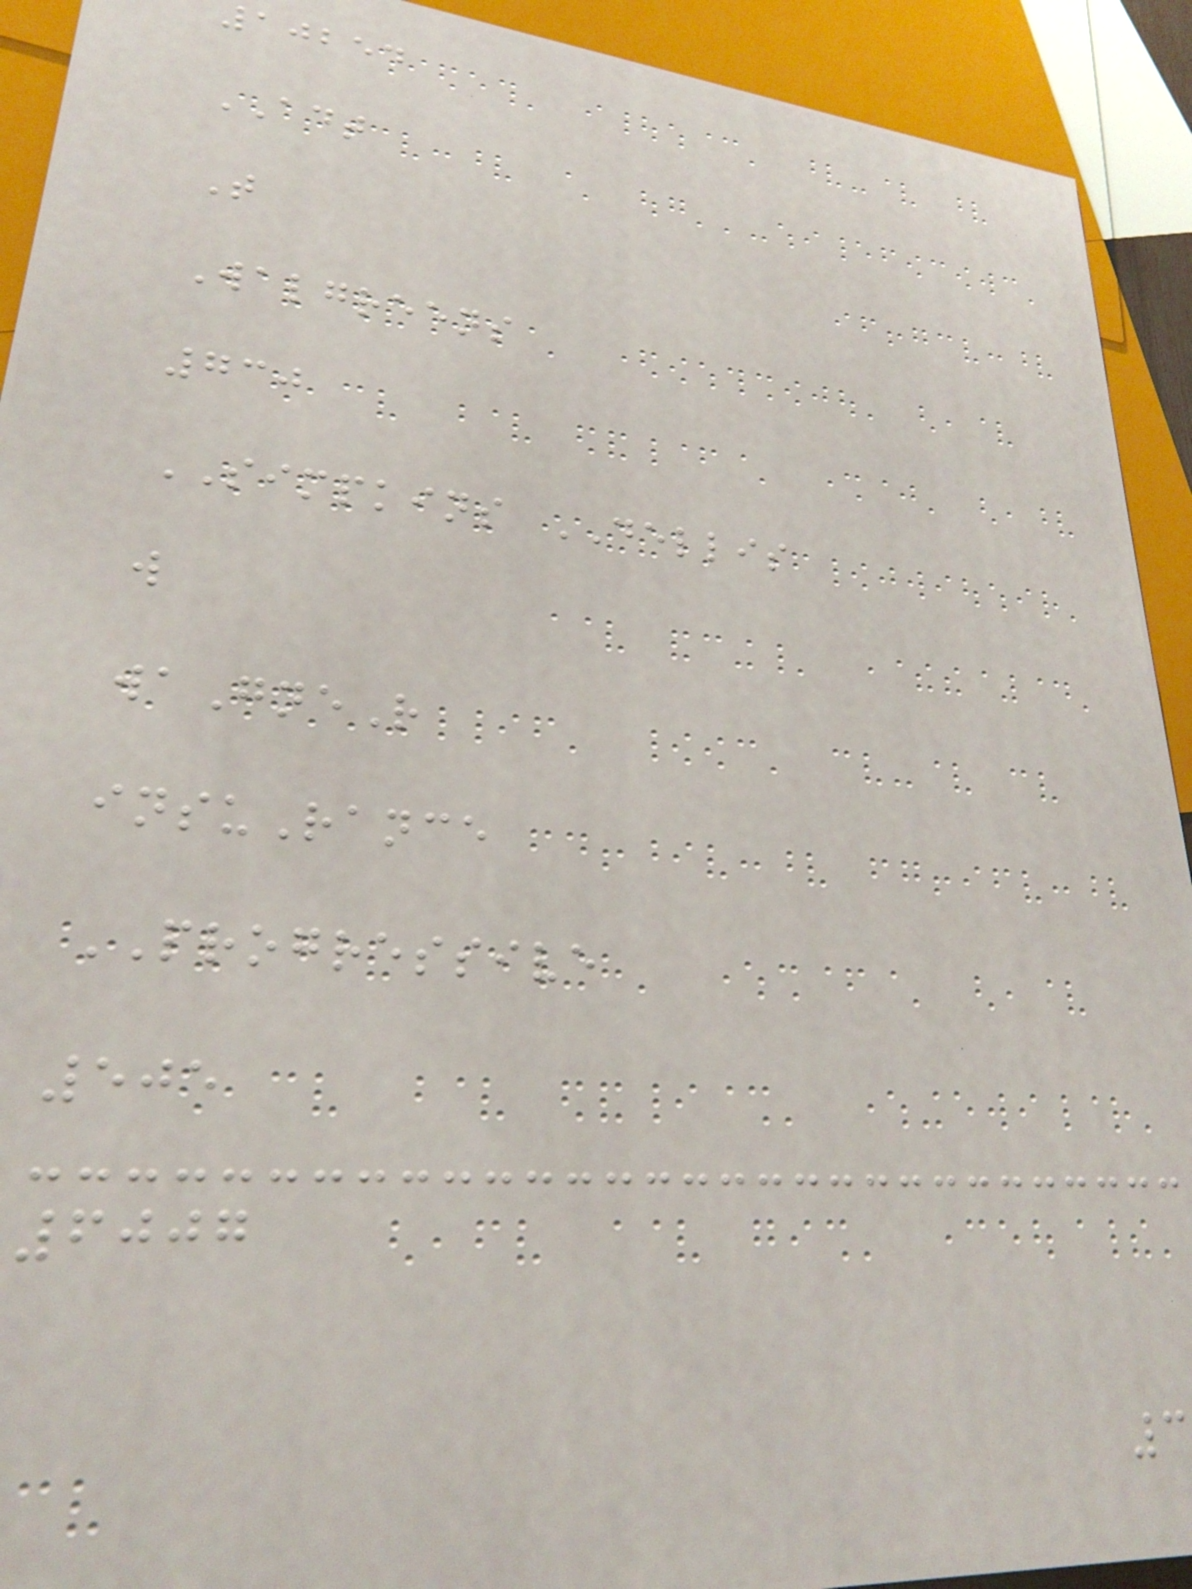10254
ADT
T
Walgreens
730
SIMPKINS DELLIS
w
waGneR
insuRance
PROGRESSIVE
505
6007
